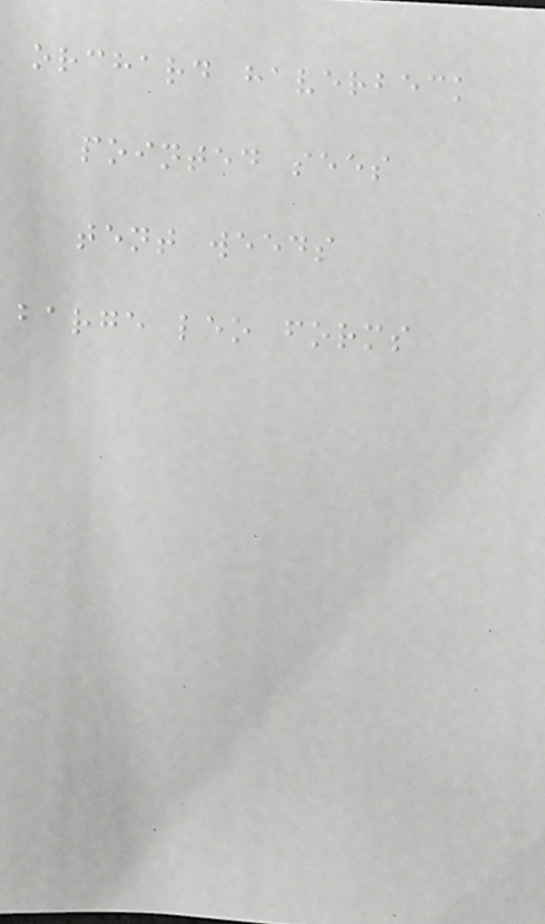orchard haverbeck
pointed sees
tent weeds
barge leo forms
